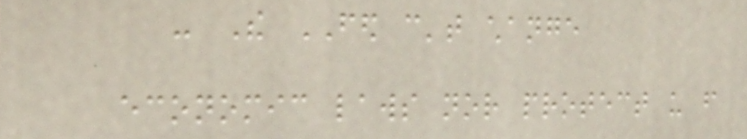- The FED can't change
economic laws nor protect us from
